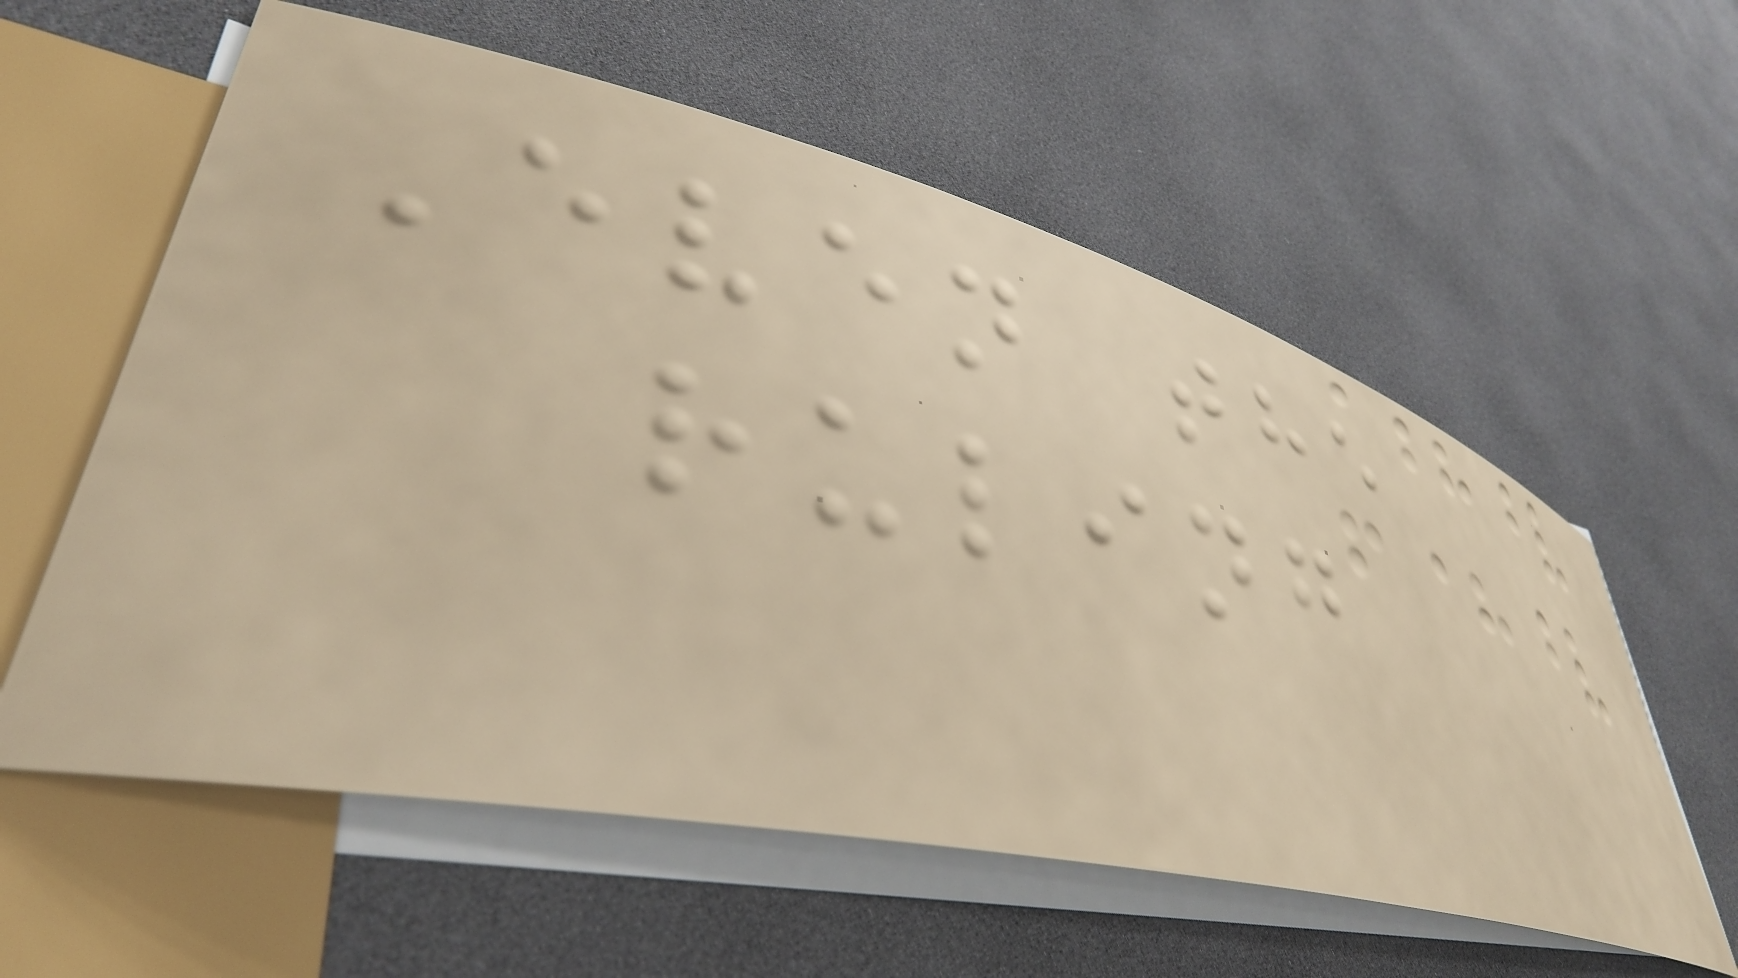Even the
ruling
